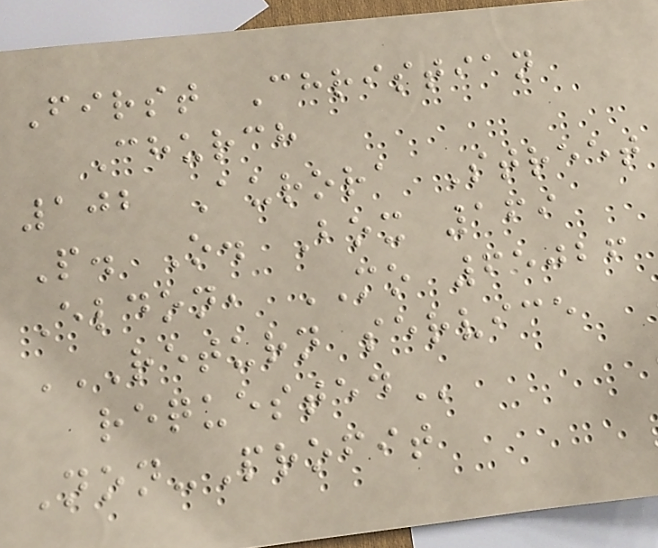First Christian
Church
102 Aurora Street
P. O. Box 169
Eldon, MO 65026
RETURN SERVICE
REQUESTED
Non-Profit
